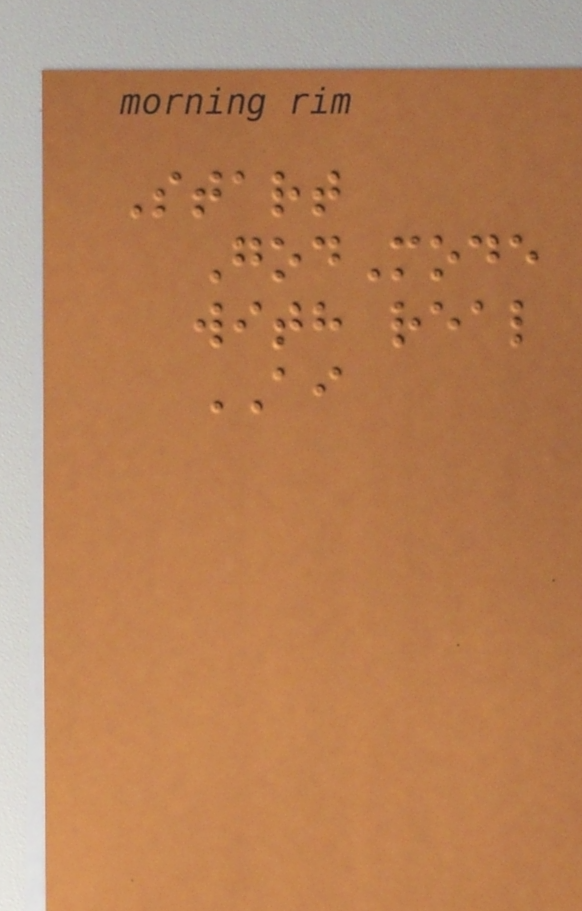Start
GodMode
with real
AI
